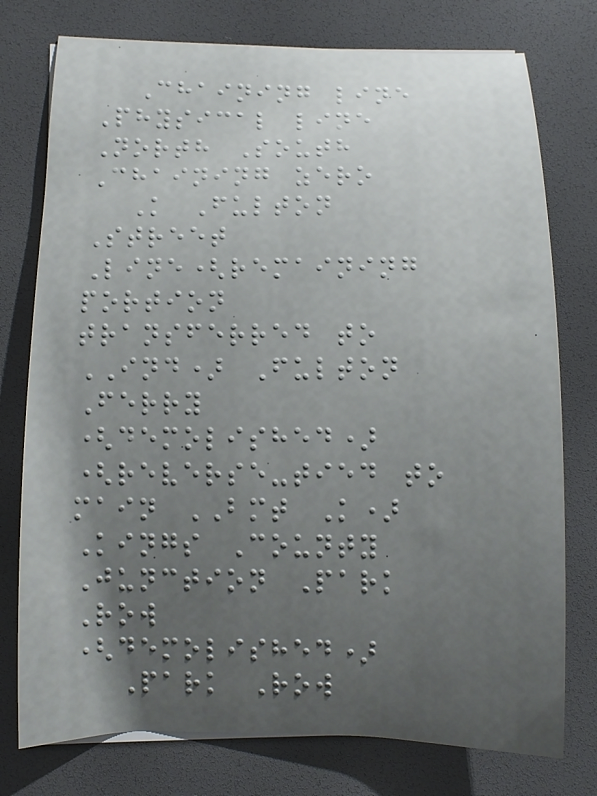Chaining line
Physical line
North South
Chaining zero
K Fulton
Street
Line(remaining
portion
transferred to
IND) Fulton
Ferry
(demolished)
(reverse-tied to
main BMT K)
Kings County
Junction Park
Row
(demolished)
Park Row
